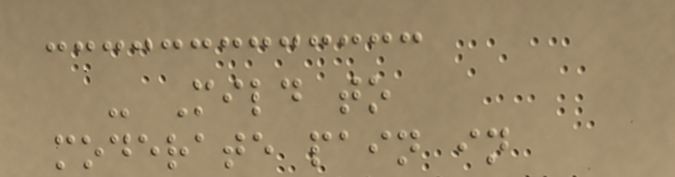- Mild to
moderate pain in
